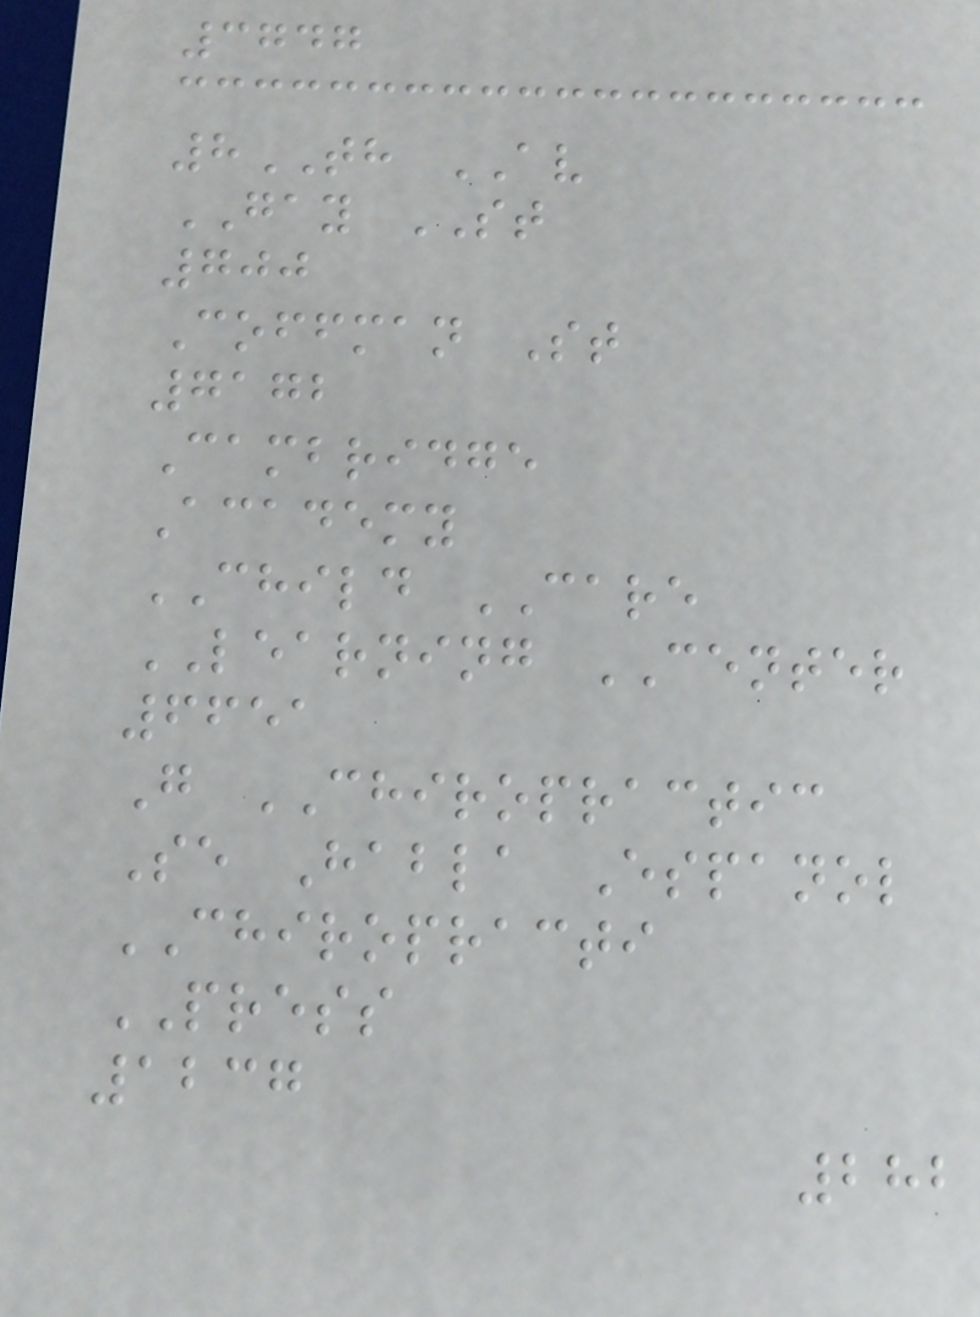3747
8TH AV
GAY ST
700
Coffman St
7172
Cambridge
Academy
CHILD CARE
LEARNING CENTER
6651
G CHIROPRACTIC
Se Habla Espanol
CHIROPRACTI
PRESS
1237
282
